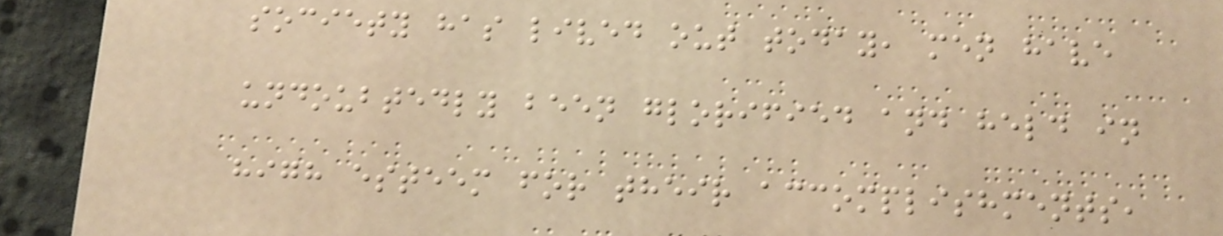society has lived out today, men have
undoubtedly been glorified and held in
high esteem for their accomplishments,
